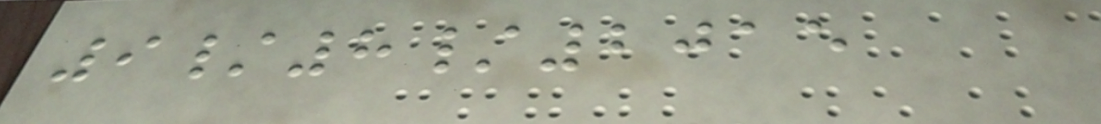9/8/2015
